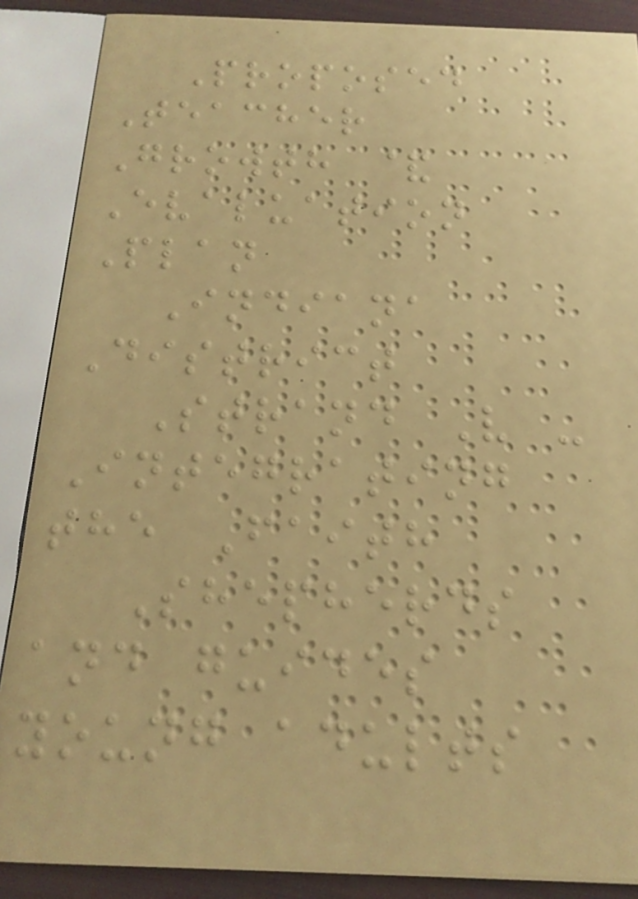Proposed
Teacher
Growth &
Evaluation
Plan
Indiana
District
Strand V -
Integrating
the Faith
Shepherds
and guides
young adults
